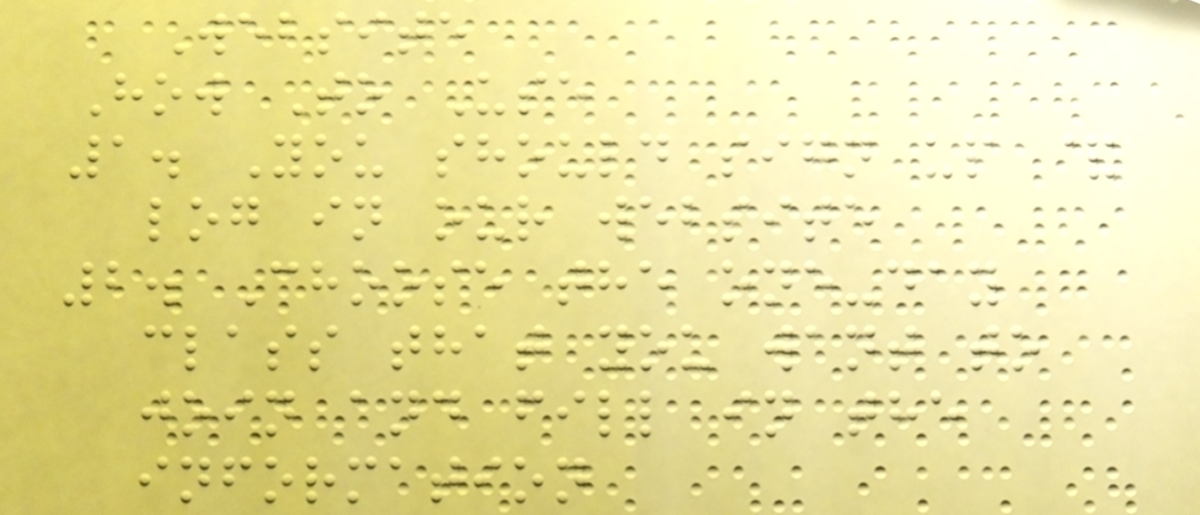Website
How To Use
1. You should sign up &
log in our website
2. Choose the one-day
class that you want to
join and fill in the
information
